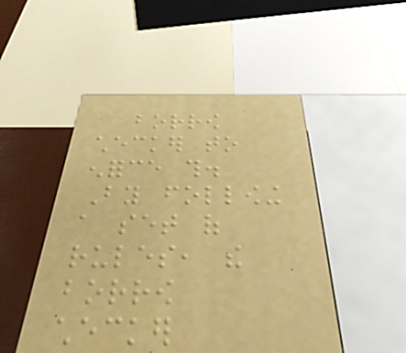borrow
checker to
enforce this.
By following
a set of
rules, the
borrow
checker
